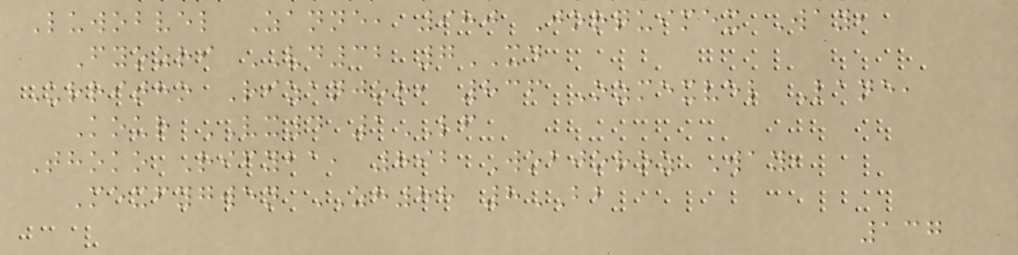Luwobvel Zanne, 980 Jorquimex Way,
Fyozri VD32 7XD
Urritho Rizanjor, 836 Ozmexvel Lane,
Kour VX4 1LF
Thoko Rifyba, 892 Wobjoroz Way,
Mexfygwen ZH88 8BB
137
